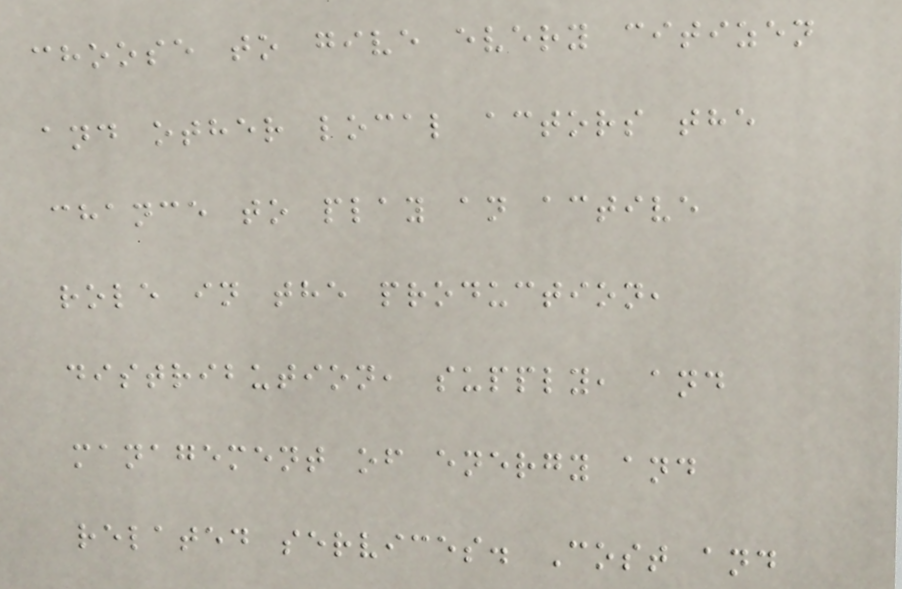choose to give every citizen
and other local actors the
chance to play an active
role in the production,
distribution, supply, and
management of energy and
related services. Cost and
